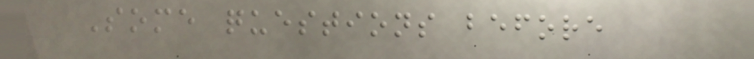Some questions before
